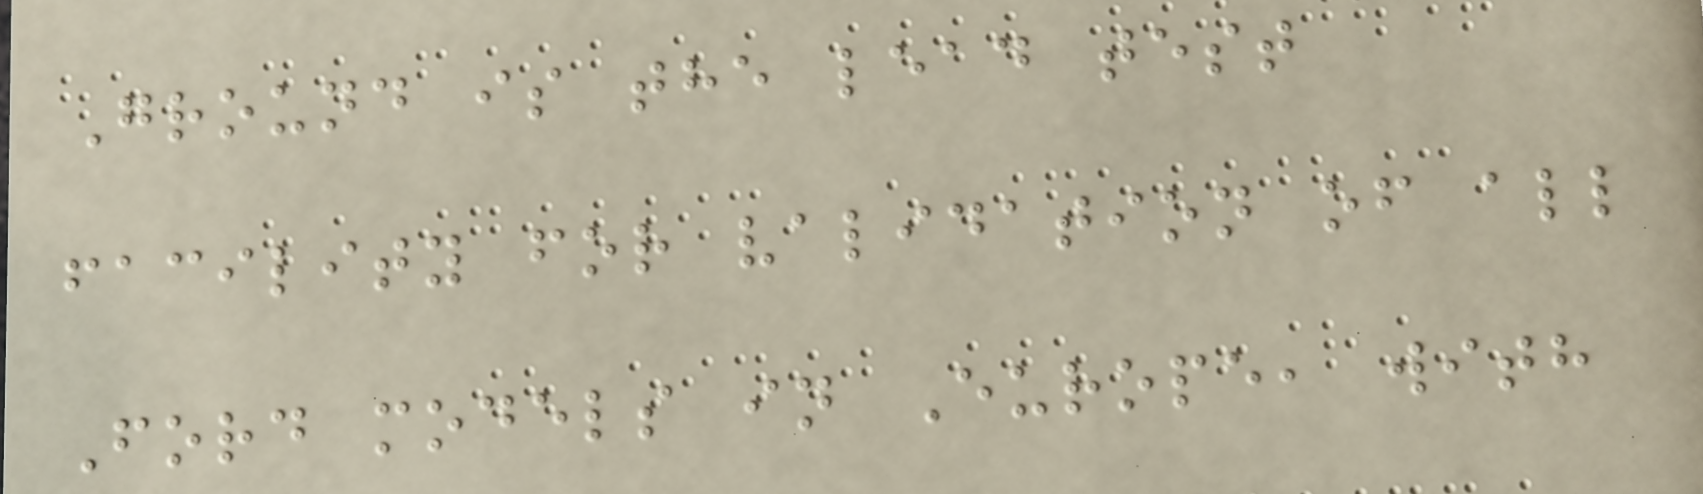Ground is the lead test
facility for validation of all
Ford models in Europe, with
